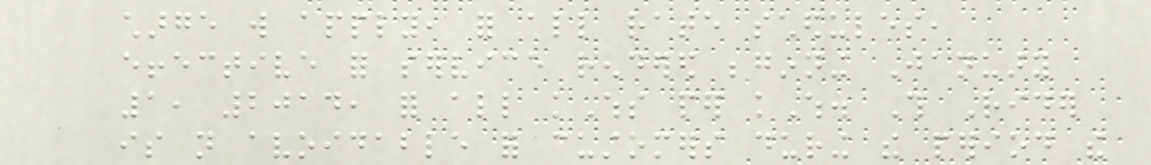charge will apply, for all rate schedules,
effective for service rendered beginning January
1, 2014, for all kWhs per kWh. This Rider
is not avoidable for customers during the period the
